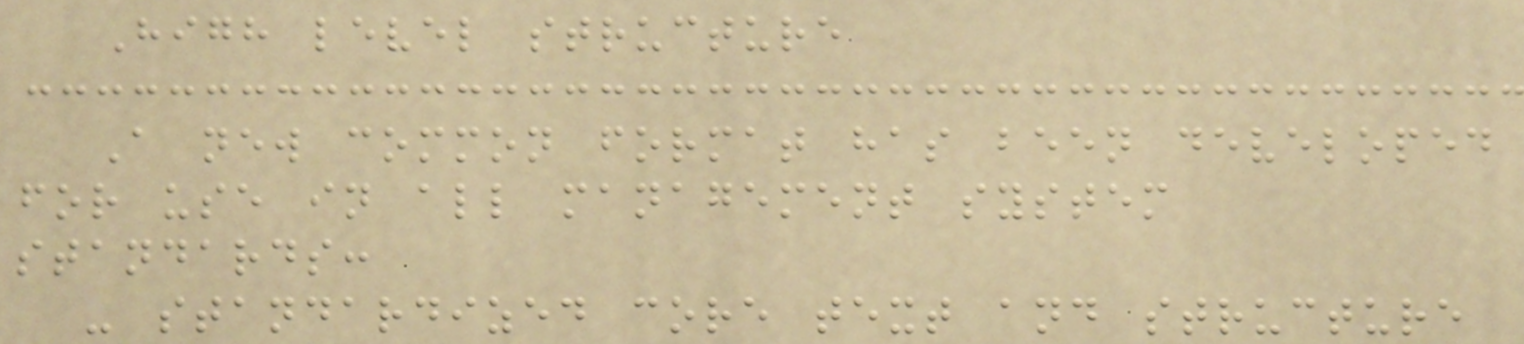High level structure
A new common format has been developed
for use in all management system
standards:
- standardized core text and structure
